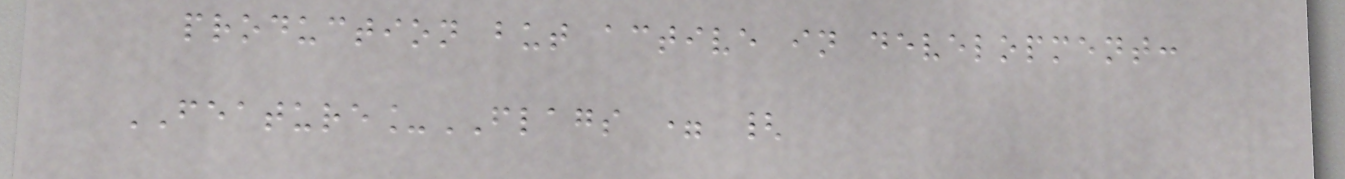production but active in development:
FEATURE_FLAGS = {
